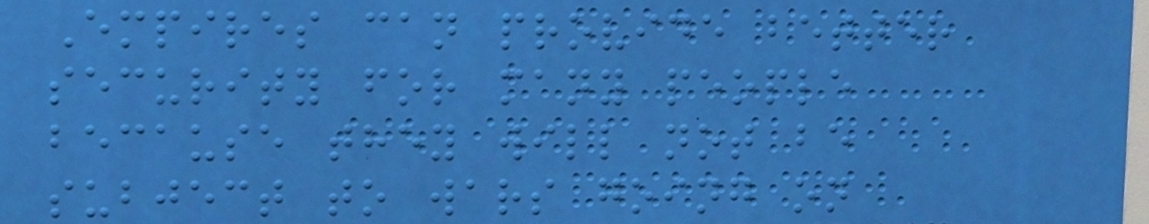Empires can provide better
security for many people
because they will not be
subject to wars going on
